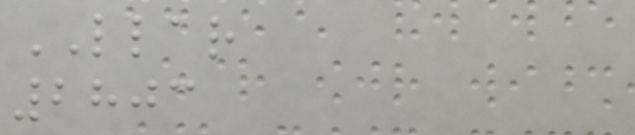LLAR
2803
